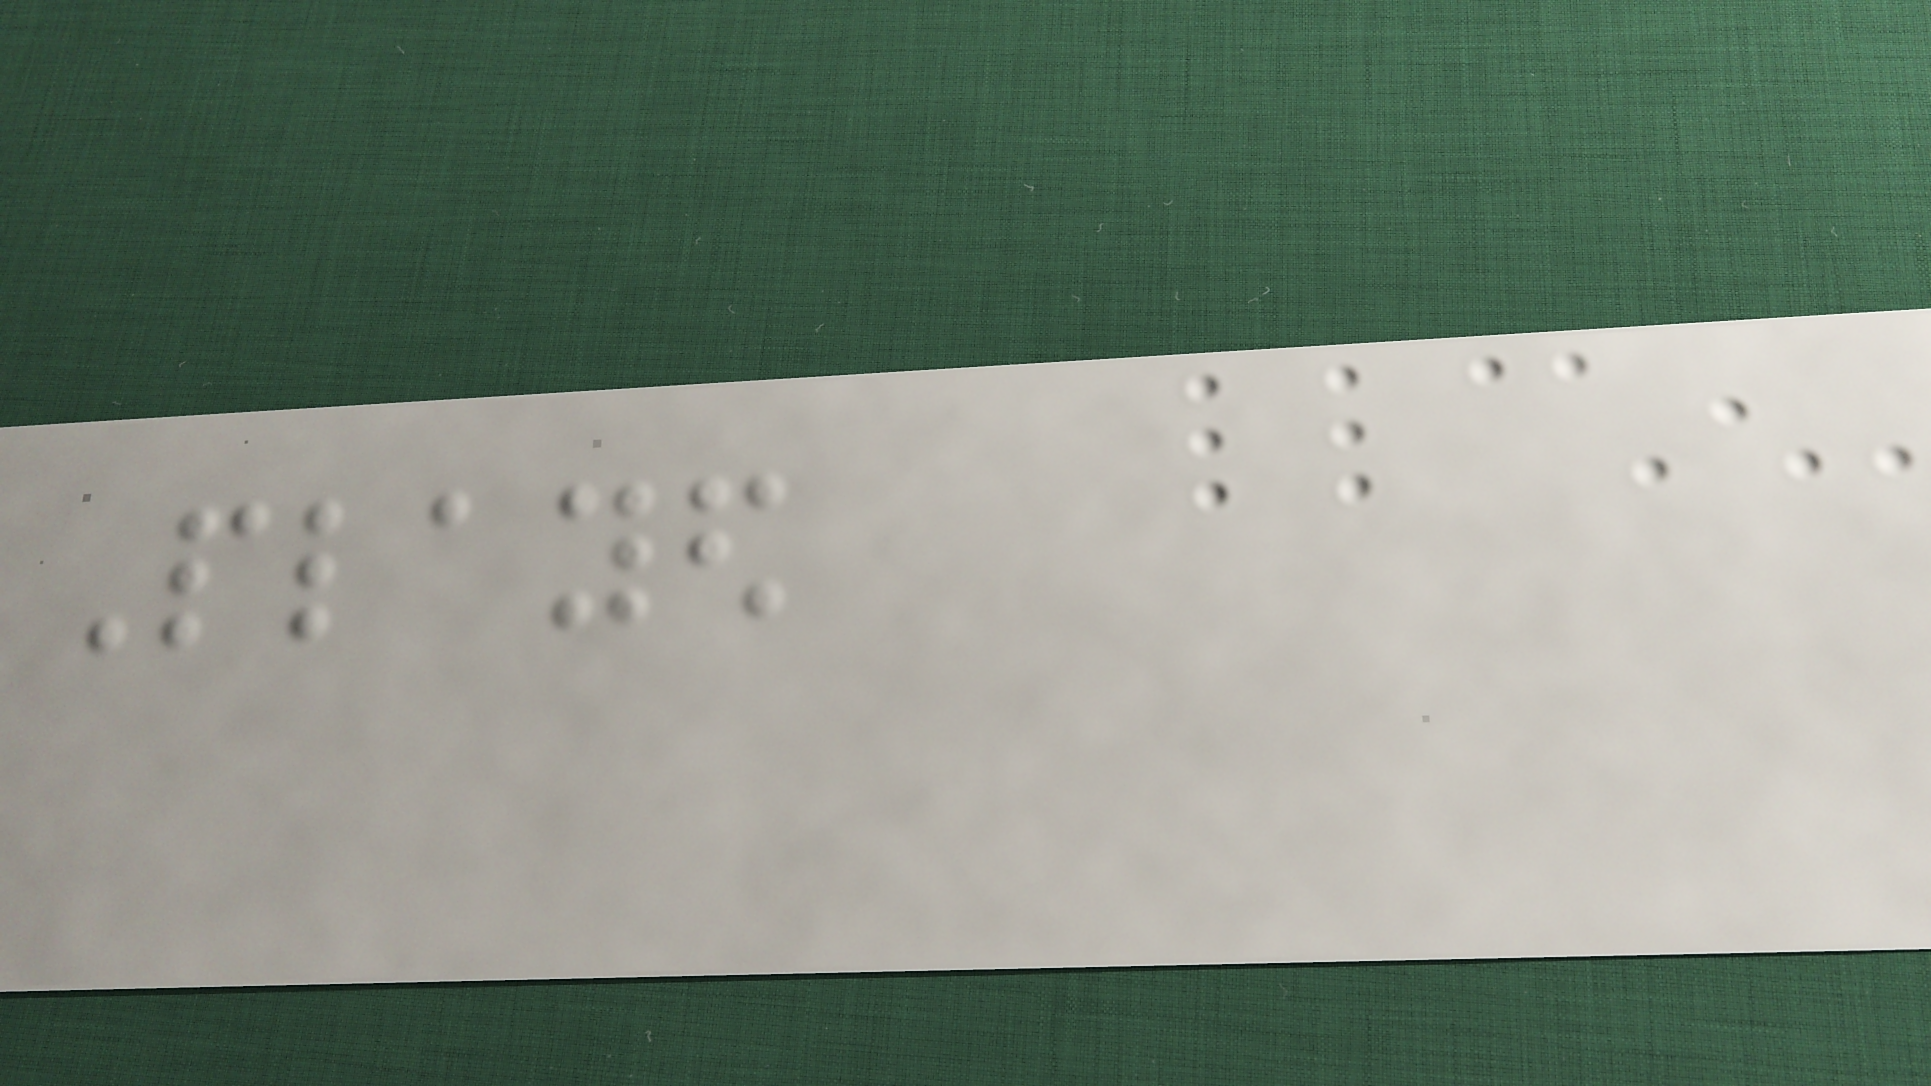Played
